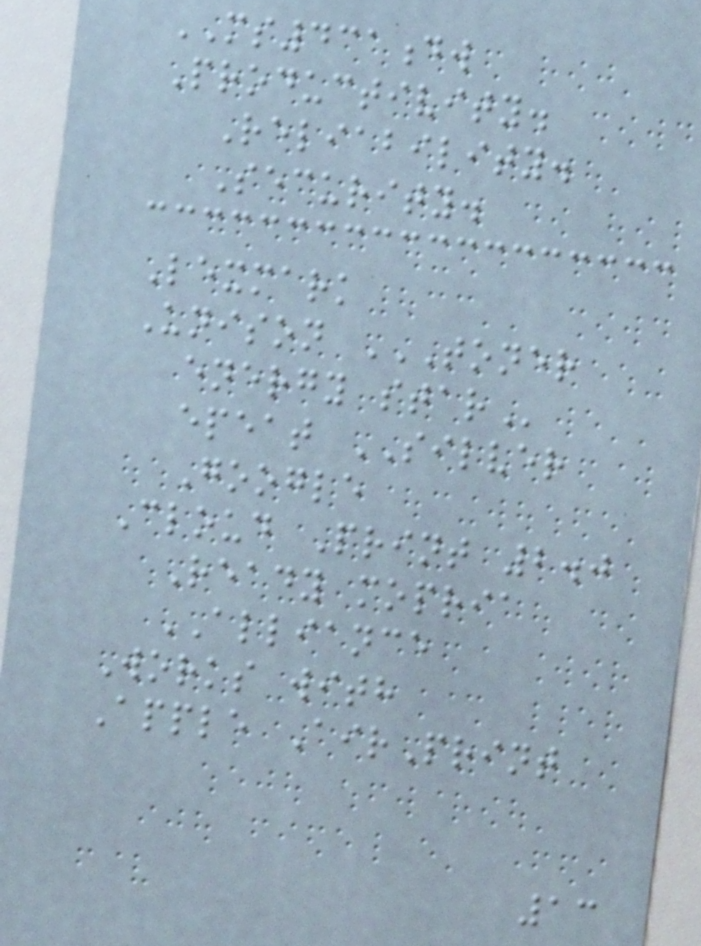MS431dw
Productivity.
Reliability.
Security.
Lexmark
Unison TONER
ENERGY STAR
epeat SILVER
Google
Cloud Print 2.0
Ready mopria
ALLIANCE
Works with
Apple AirPrint
13
